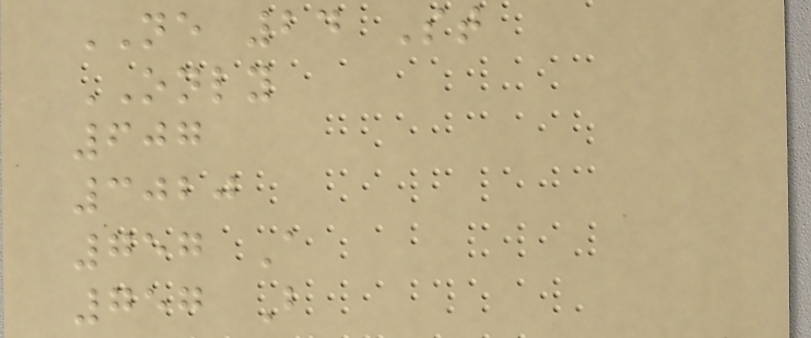NE 24 St
ONLY
607
3020
757 A
757 B
